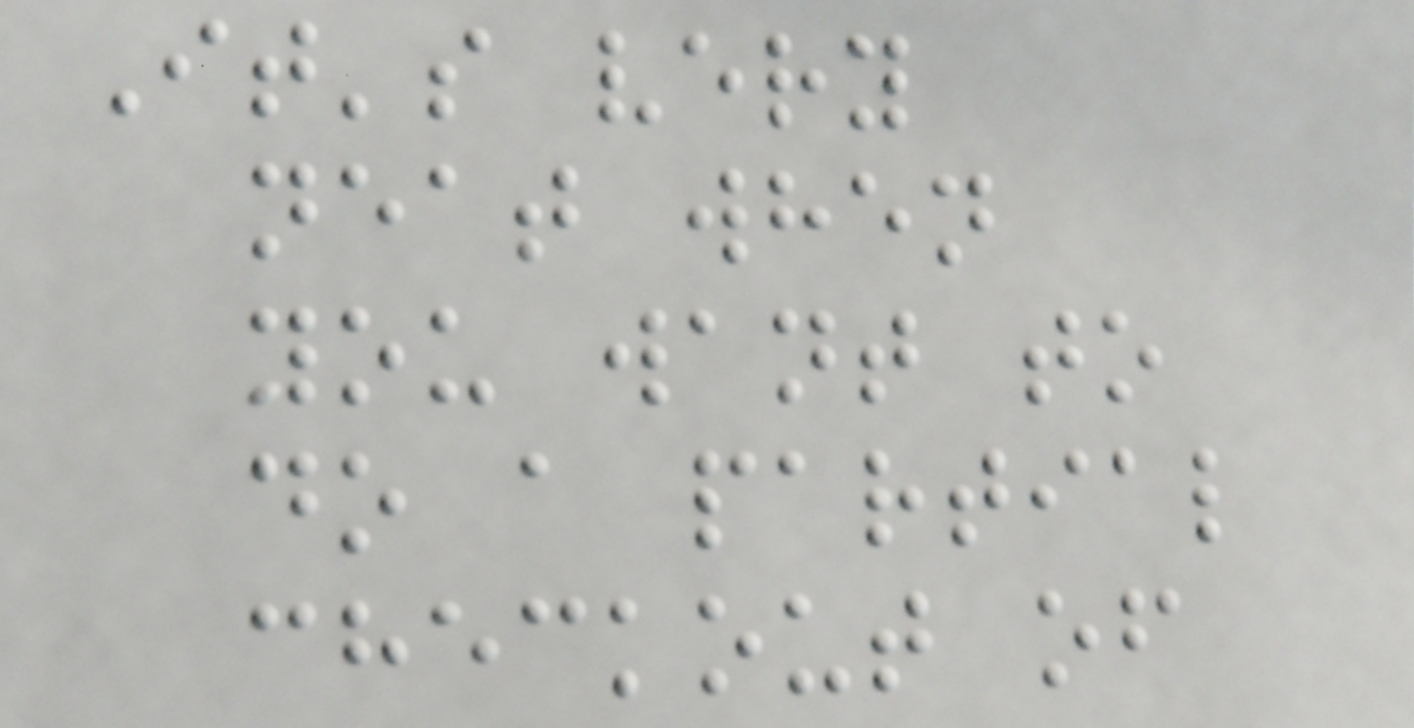It's very
neat when
you want to
do a partial
checkout of
